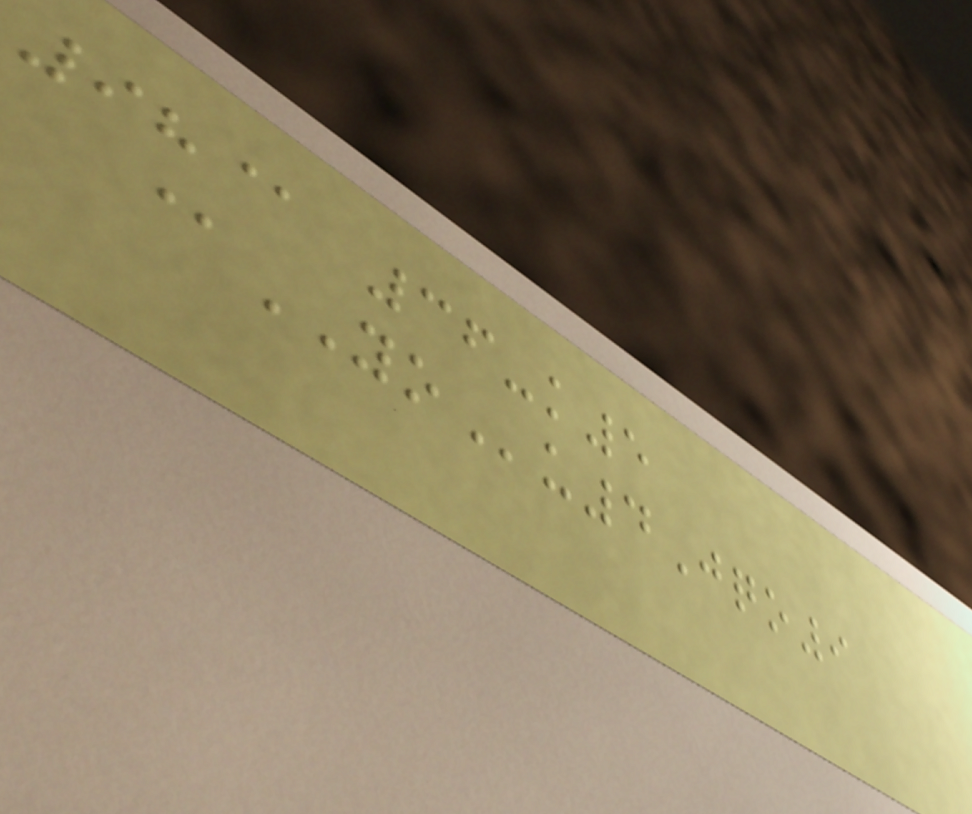98@ 36-k5
@YOu4Jqo9
